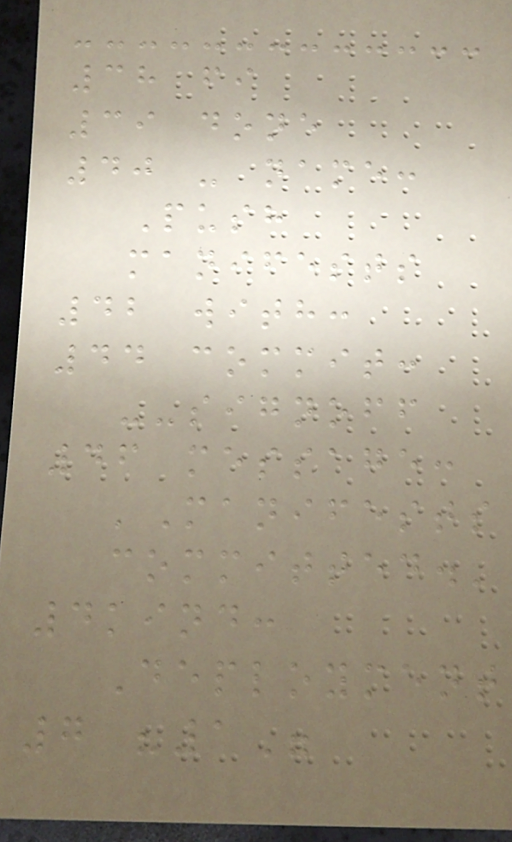38 fi
39 done
40 - name:
Push
manifests
42 with:
44 commit:
--signoff
46 message:
'Manifests
committed.'
4kind:
Deployment
7 "1"
